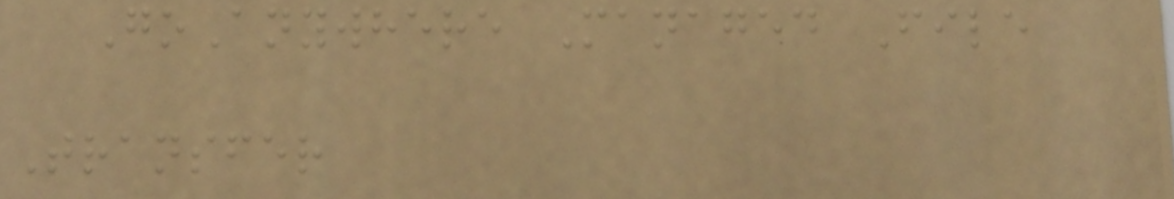GoAnywhere Managed File
Transfer
